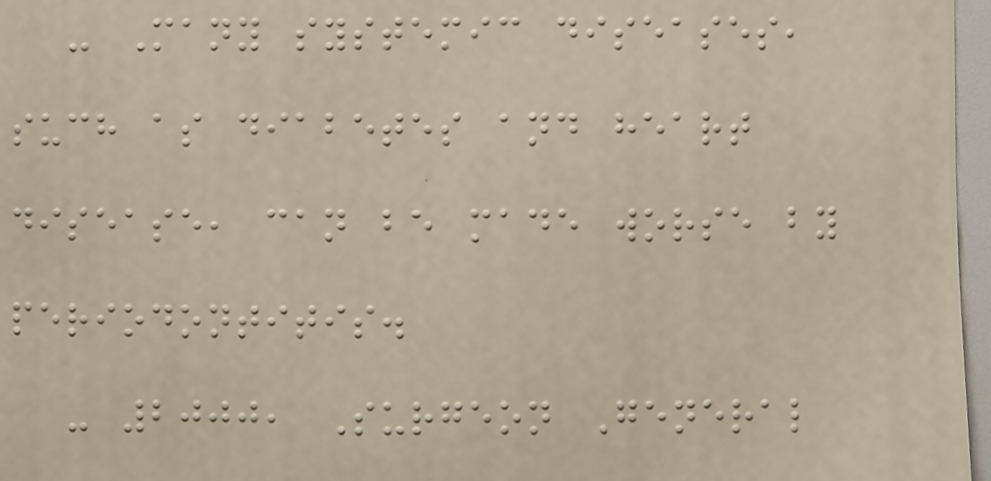- Many systemic diseases,
such as diabetes and heart
disease, can be made worse by
periodontitis.
- 2000, Surgeon General
